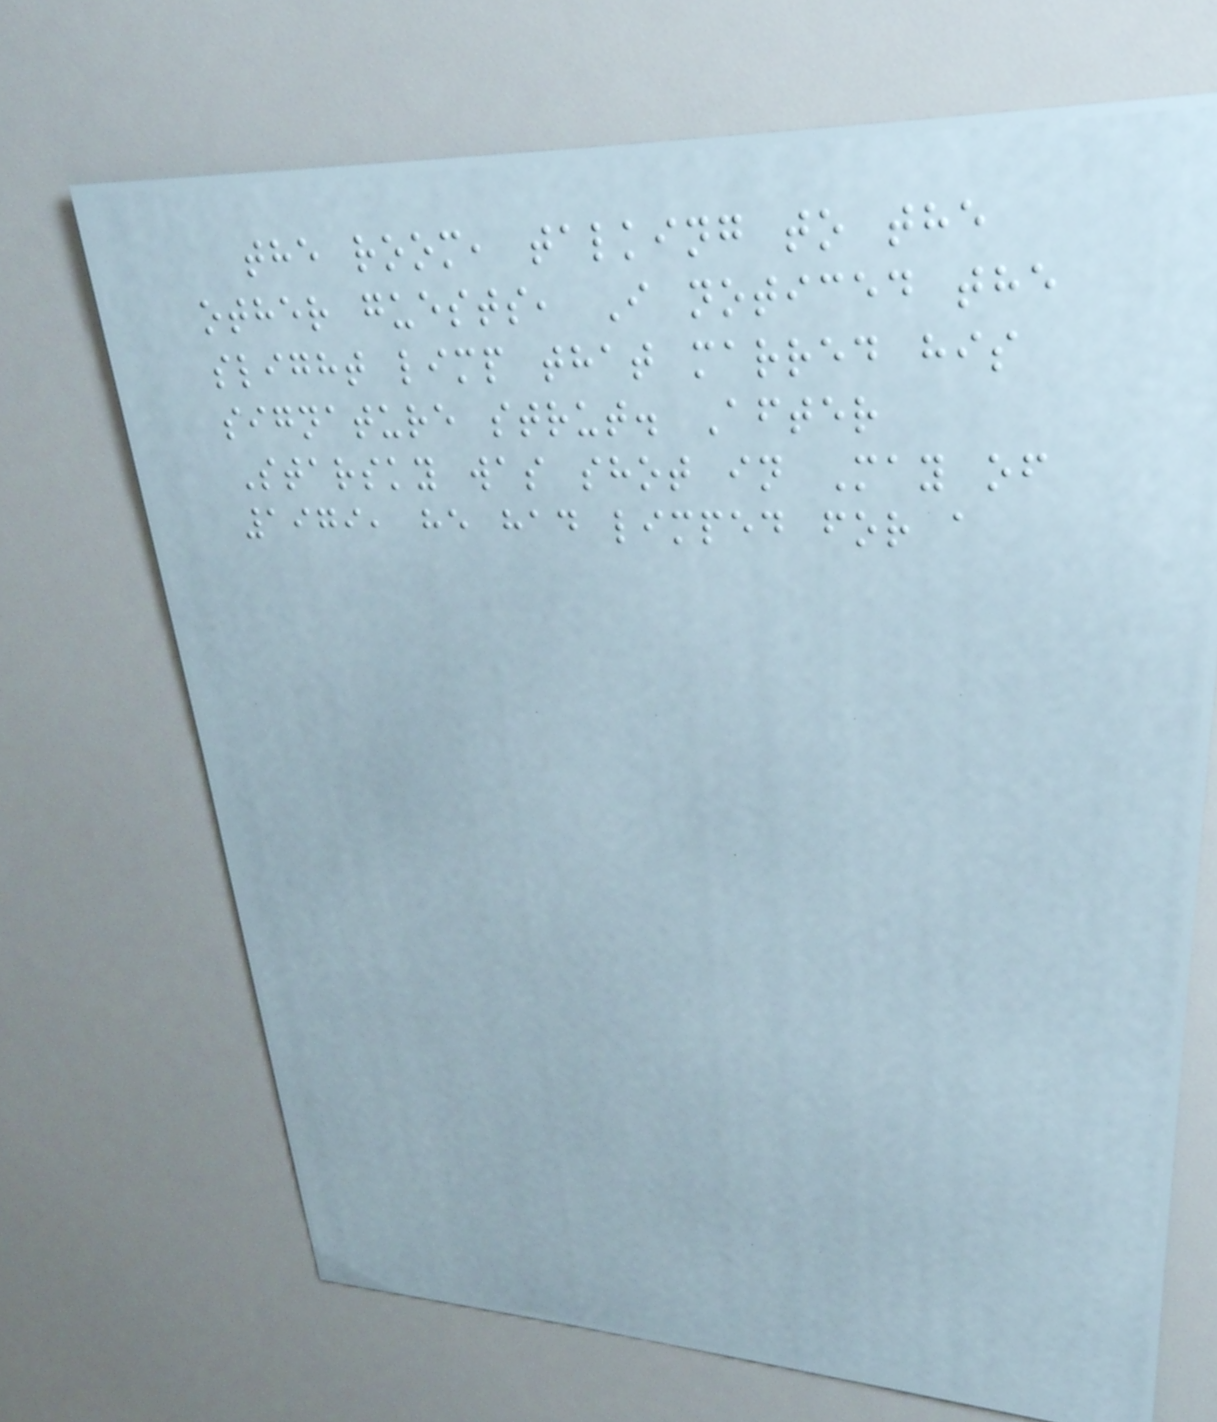the room, talking to the
other guests, I noticed the
slight limp that marred his
signature strut. After
Starsky was shot in May of
1979, he had limped for a
